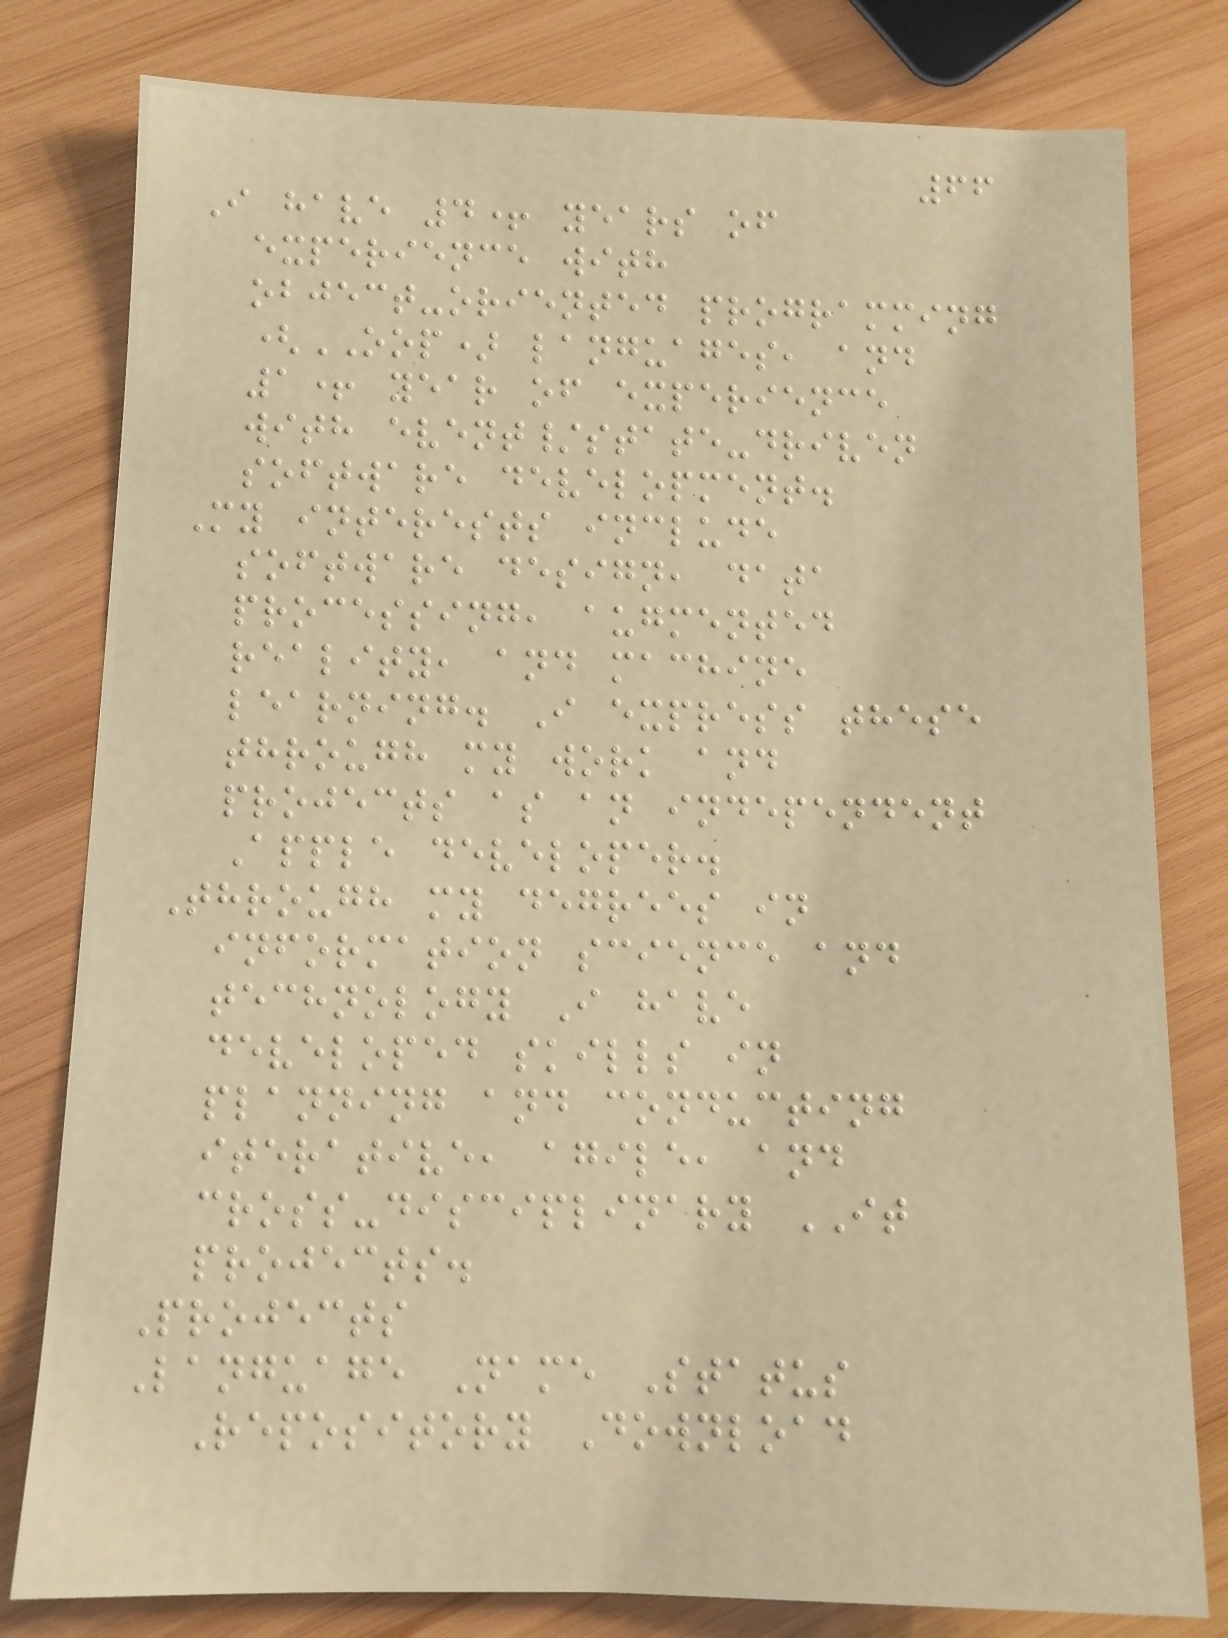66
I have 4+ years of
experience with
object-oriented programming
(OOP) languages, and
1+ year of experience
with event/state-driven
software development.
My interests include
software design, data
processing, augmented
reality, and machine
learning. I express these
through my work and
projects as an independent
Apple developer.
Through my degrees in
information science and
technology I have
developed skills in
planning and conducting
iterative, agile, and
cross-disciplinary IT
projects.
Projects
Language Name Status
Repository Download
